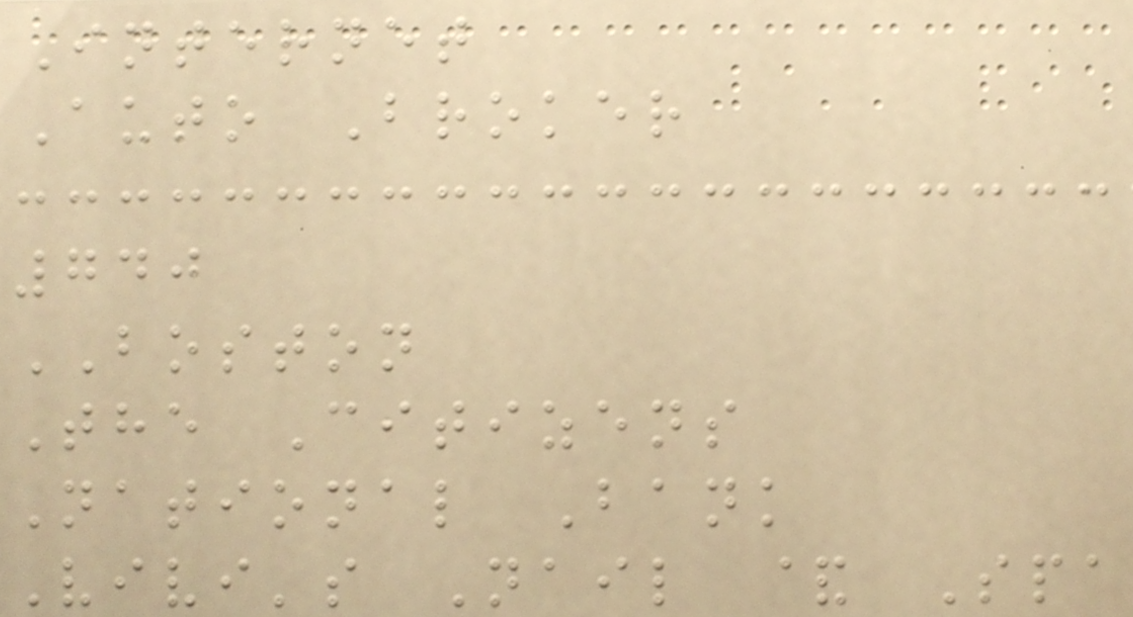Internet
Auto Broker
740
BOSTON
The Citizens
National Bank
Vivi's Nail & Spa
